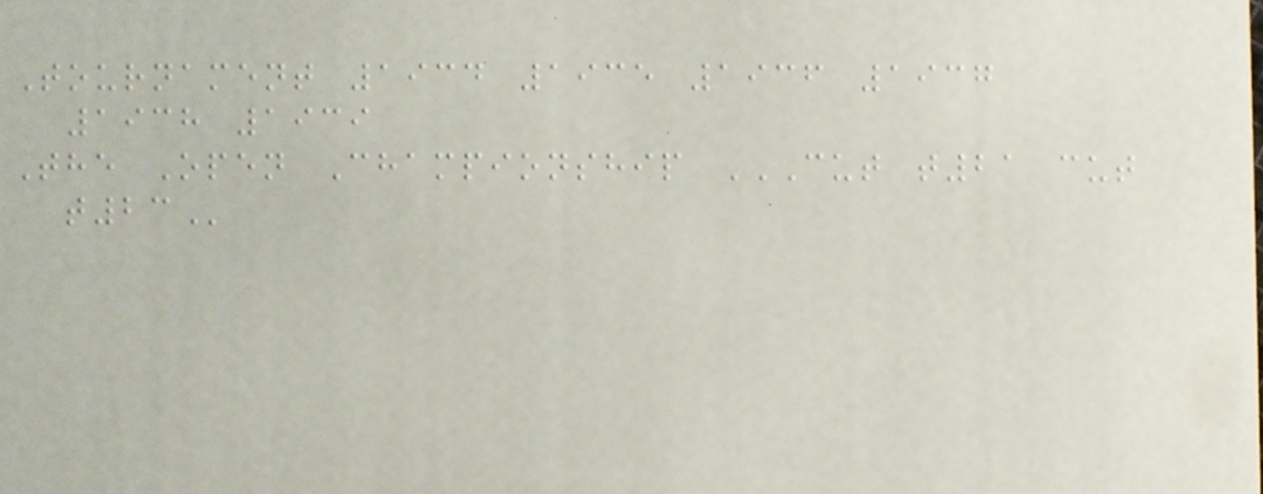Tournament 1934 1935 1936 1937
1938 1939
The Open Championship CUT T21 CUT
T23
